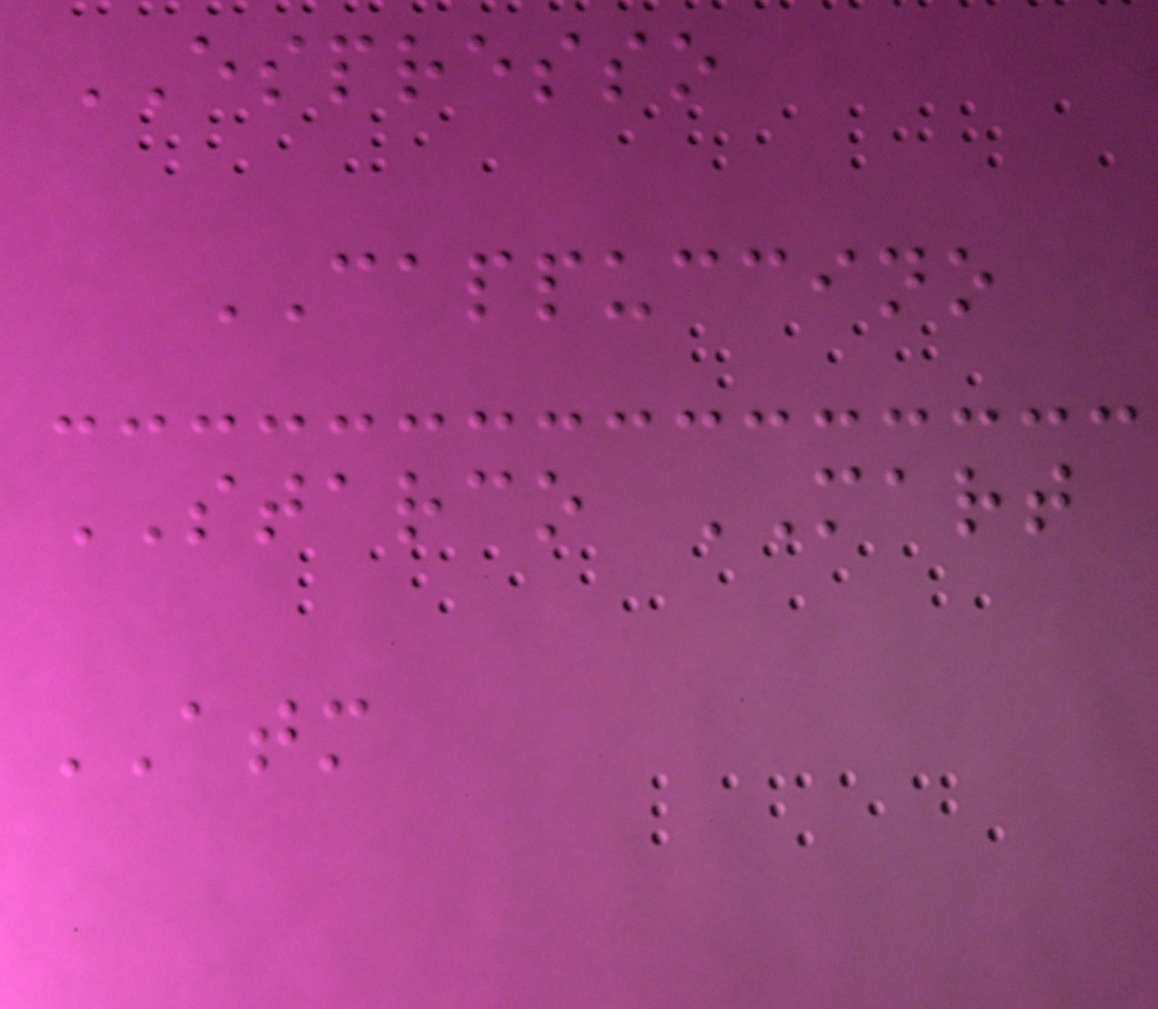ESPRESSO
CAPPUCCINO
STARCO MART
ATM
